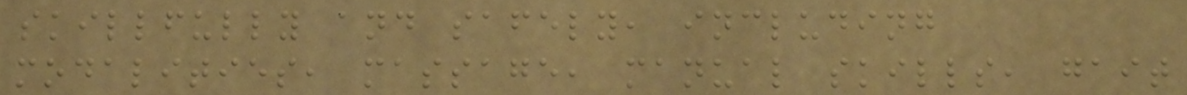skillfully and safely, including
modalities, massage, manual skills, gait
